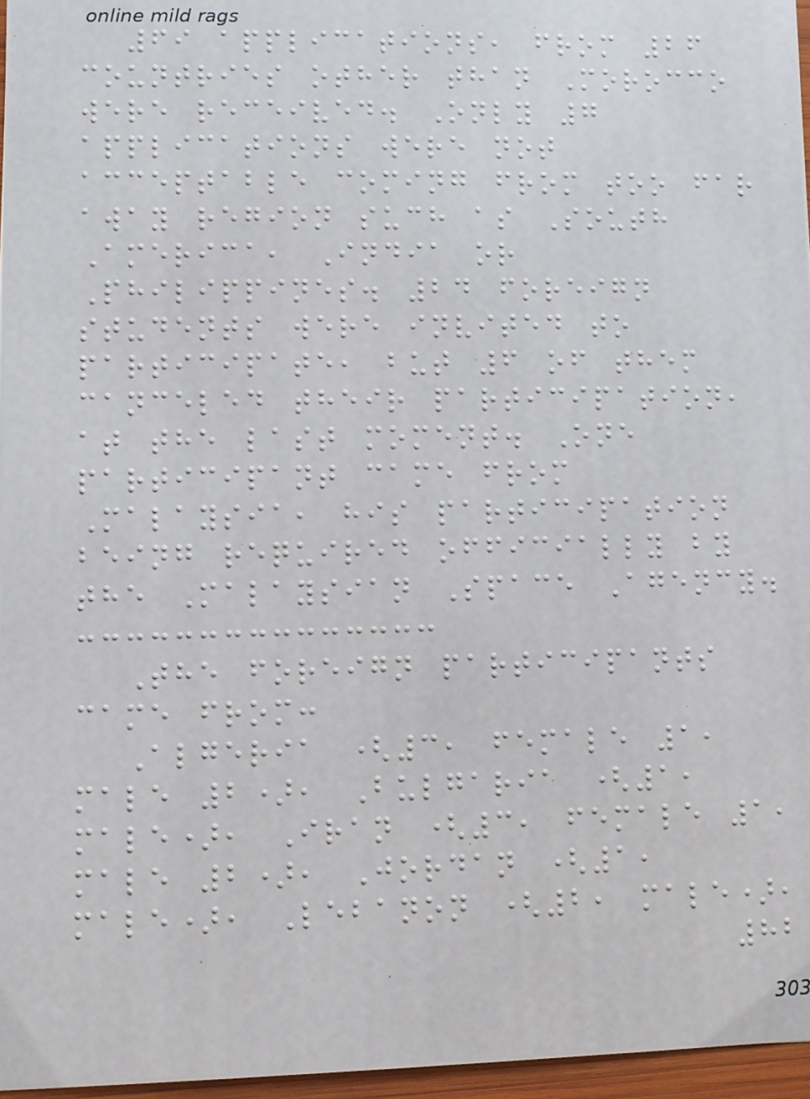69 applications, from 26
countries other than Morocco
were received. Only 7
applications were not
acceptable coming from too far
away region such as South
America, India or
Philippines. 24 foreign
students were invited to
participate, but 6 of them
canceled their participation,
at the last moment. One
participant came from
Malaysia, his participation
being required officially by
the Malaysian Space Agency.
The foreign participants
came from:
Algeria (3, female 1,
male 2), Bulgaria (1,
male), Iran (3, female 1,
male 2), Jordan (1,
male), Lebanon (2, male),
82
